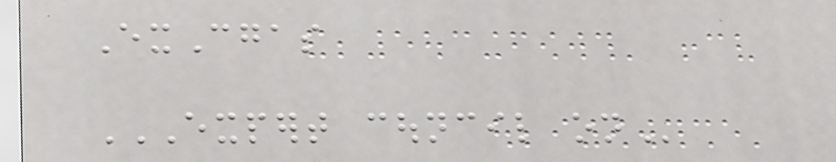ExCgas
EXPERT COUNCIL ON
